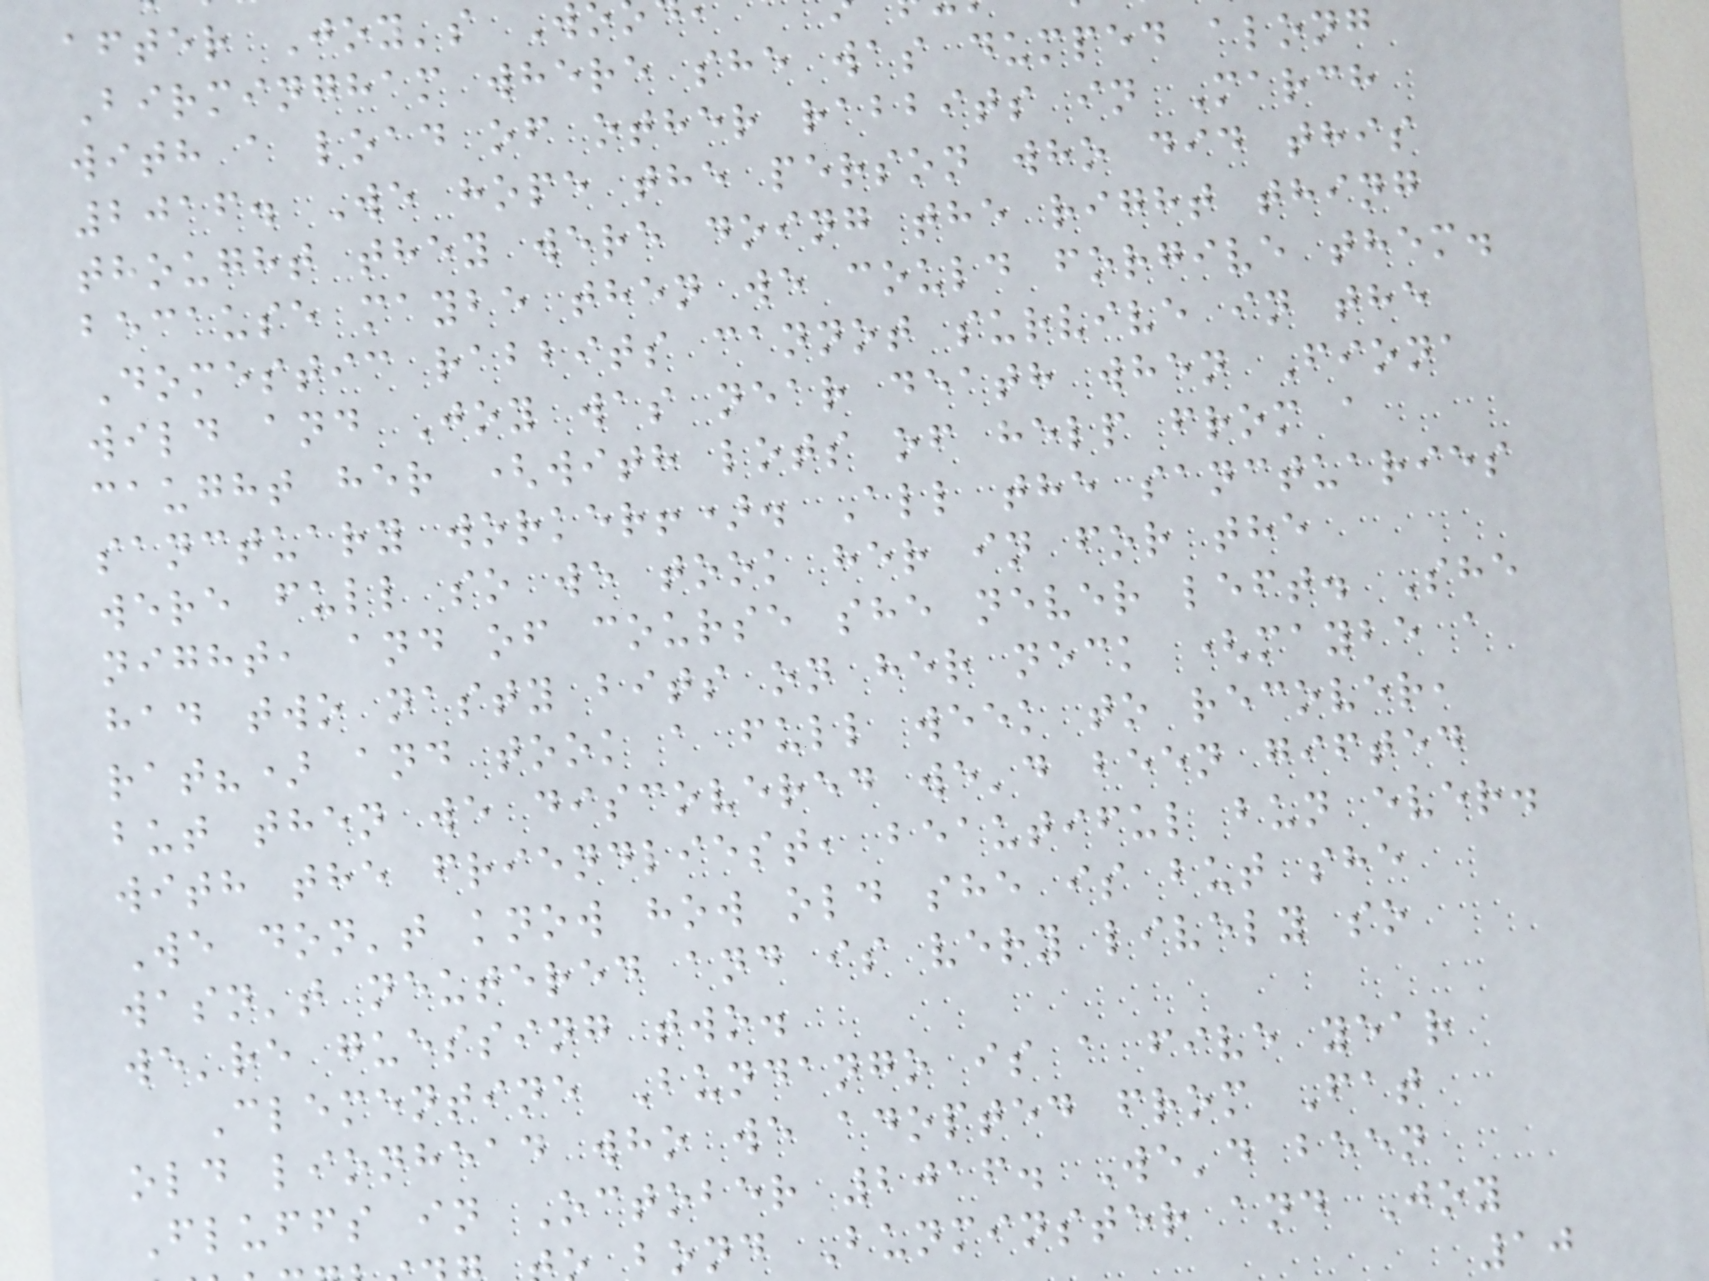after Joy's W
Birmingham where she was dumped along
with a load of other rabbits in March
2016. We hope the person who did this
thought they were doing the right thing
because maybe then we could forgive them.
Domestic rabbits cannot survive in the
wild and Joy was near death when Fiona
caught her (with lots of help from a
sanctuary worker!). All the sanctuaries
were full so we took her in for the
night, and of course she never left. She
had two nasty bits on her neck (maybe a
rat?) and took a full week to recover,
but then we discovered we'd been gifted
with the friendliest, beautiful bun ever.
We don't know how old she is but she
wasn't neutered and is very lively so
we're guessing two.
Clementine Bundango is a five year
old lionhead who we adopted from Fat
Fluffs in October 2016. We'd been
bond Bunminster and Joy
10
